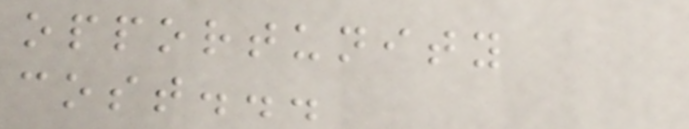opportunity
cost...
